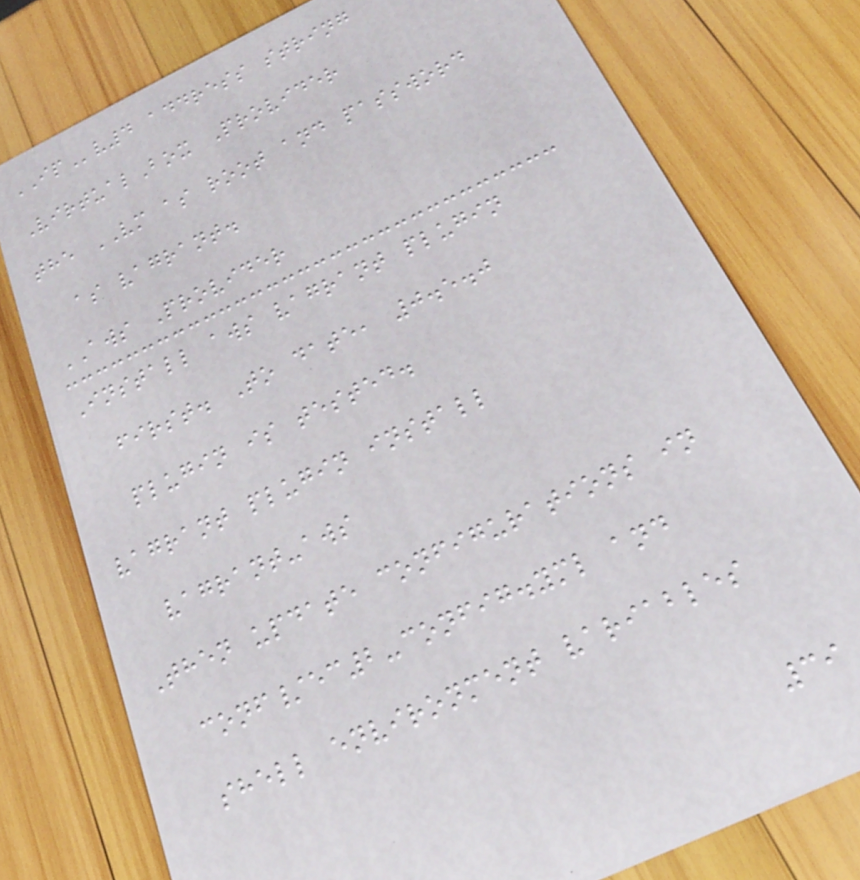IPv4 address string
VirtualBox Provider
the VM as root and password
as vagrant.
AWS Provider
Install aws vagrant plugin
first. To date, 0.5.0
plugin is tested.
vagrant plugin install
vagrant-aws
Then update configurations in
conf/ec2-config.yml and
shell environment variables
39
